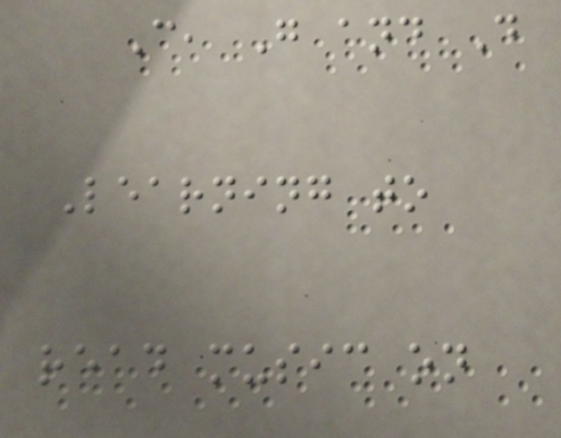C, G and D
Learning to
read music on
